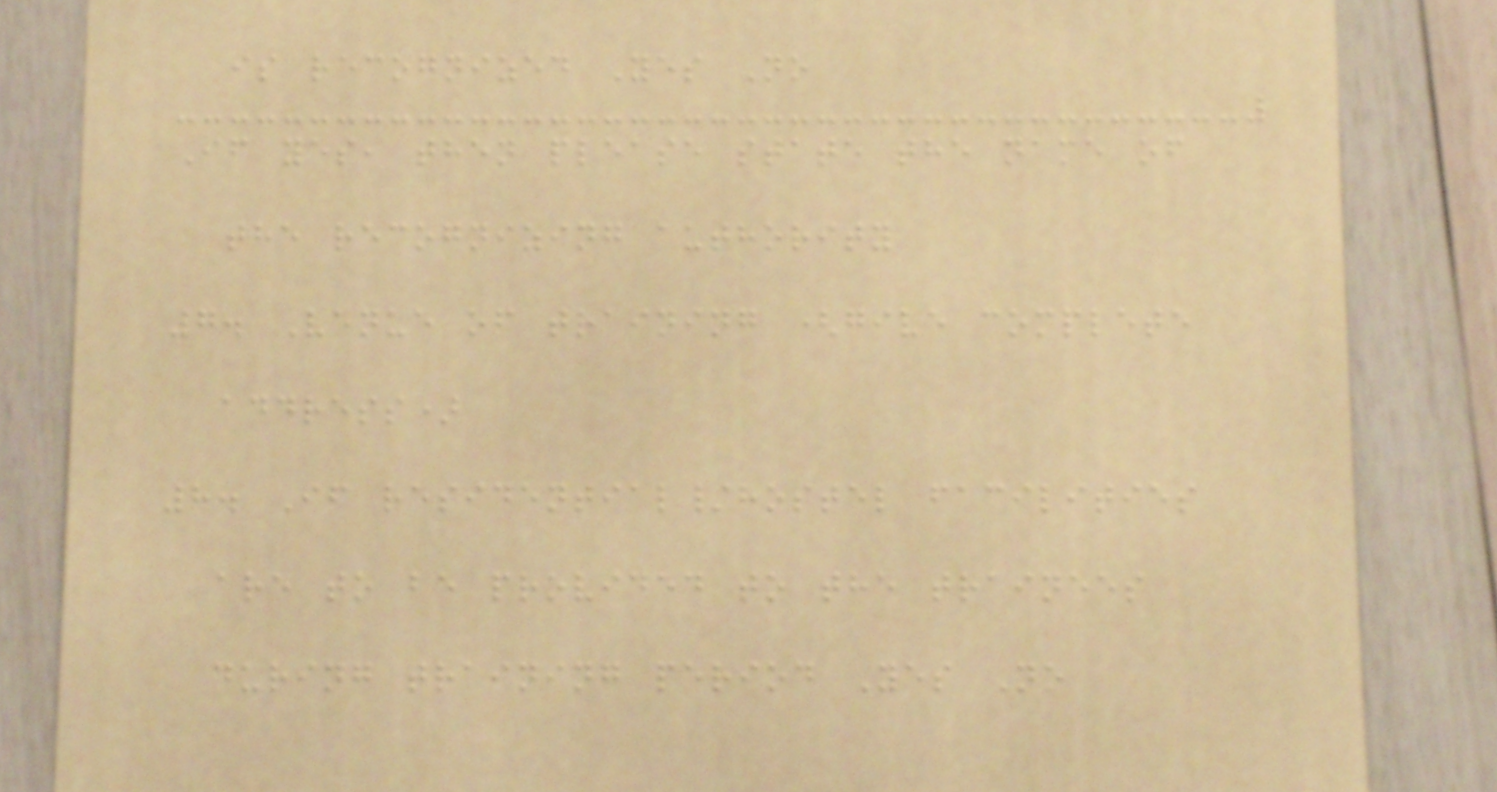is recognized Yes No
If yes, then please state the name of
the recognizing authority
7. Venue of training (give complete
address)
8. If residential/hostel facilities
are to be provided to the trainees
during training period Yes No
